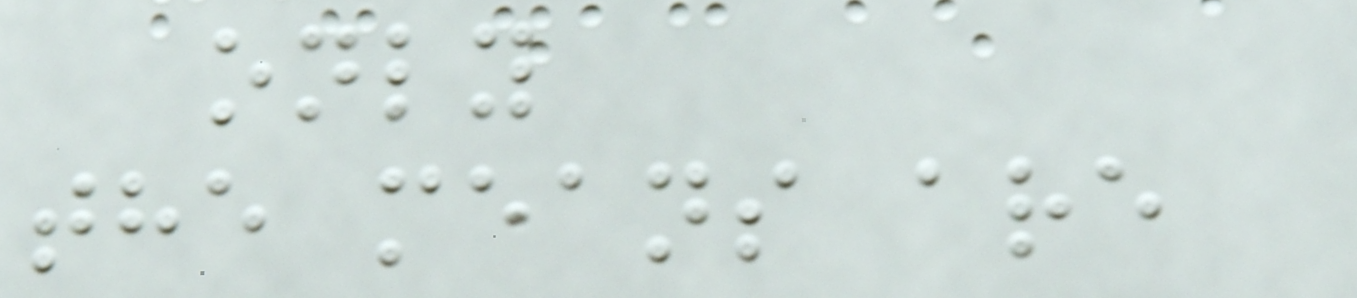only
the means are
